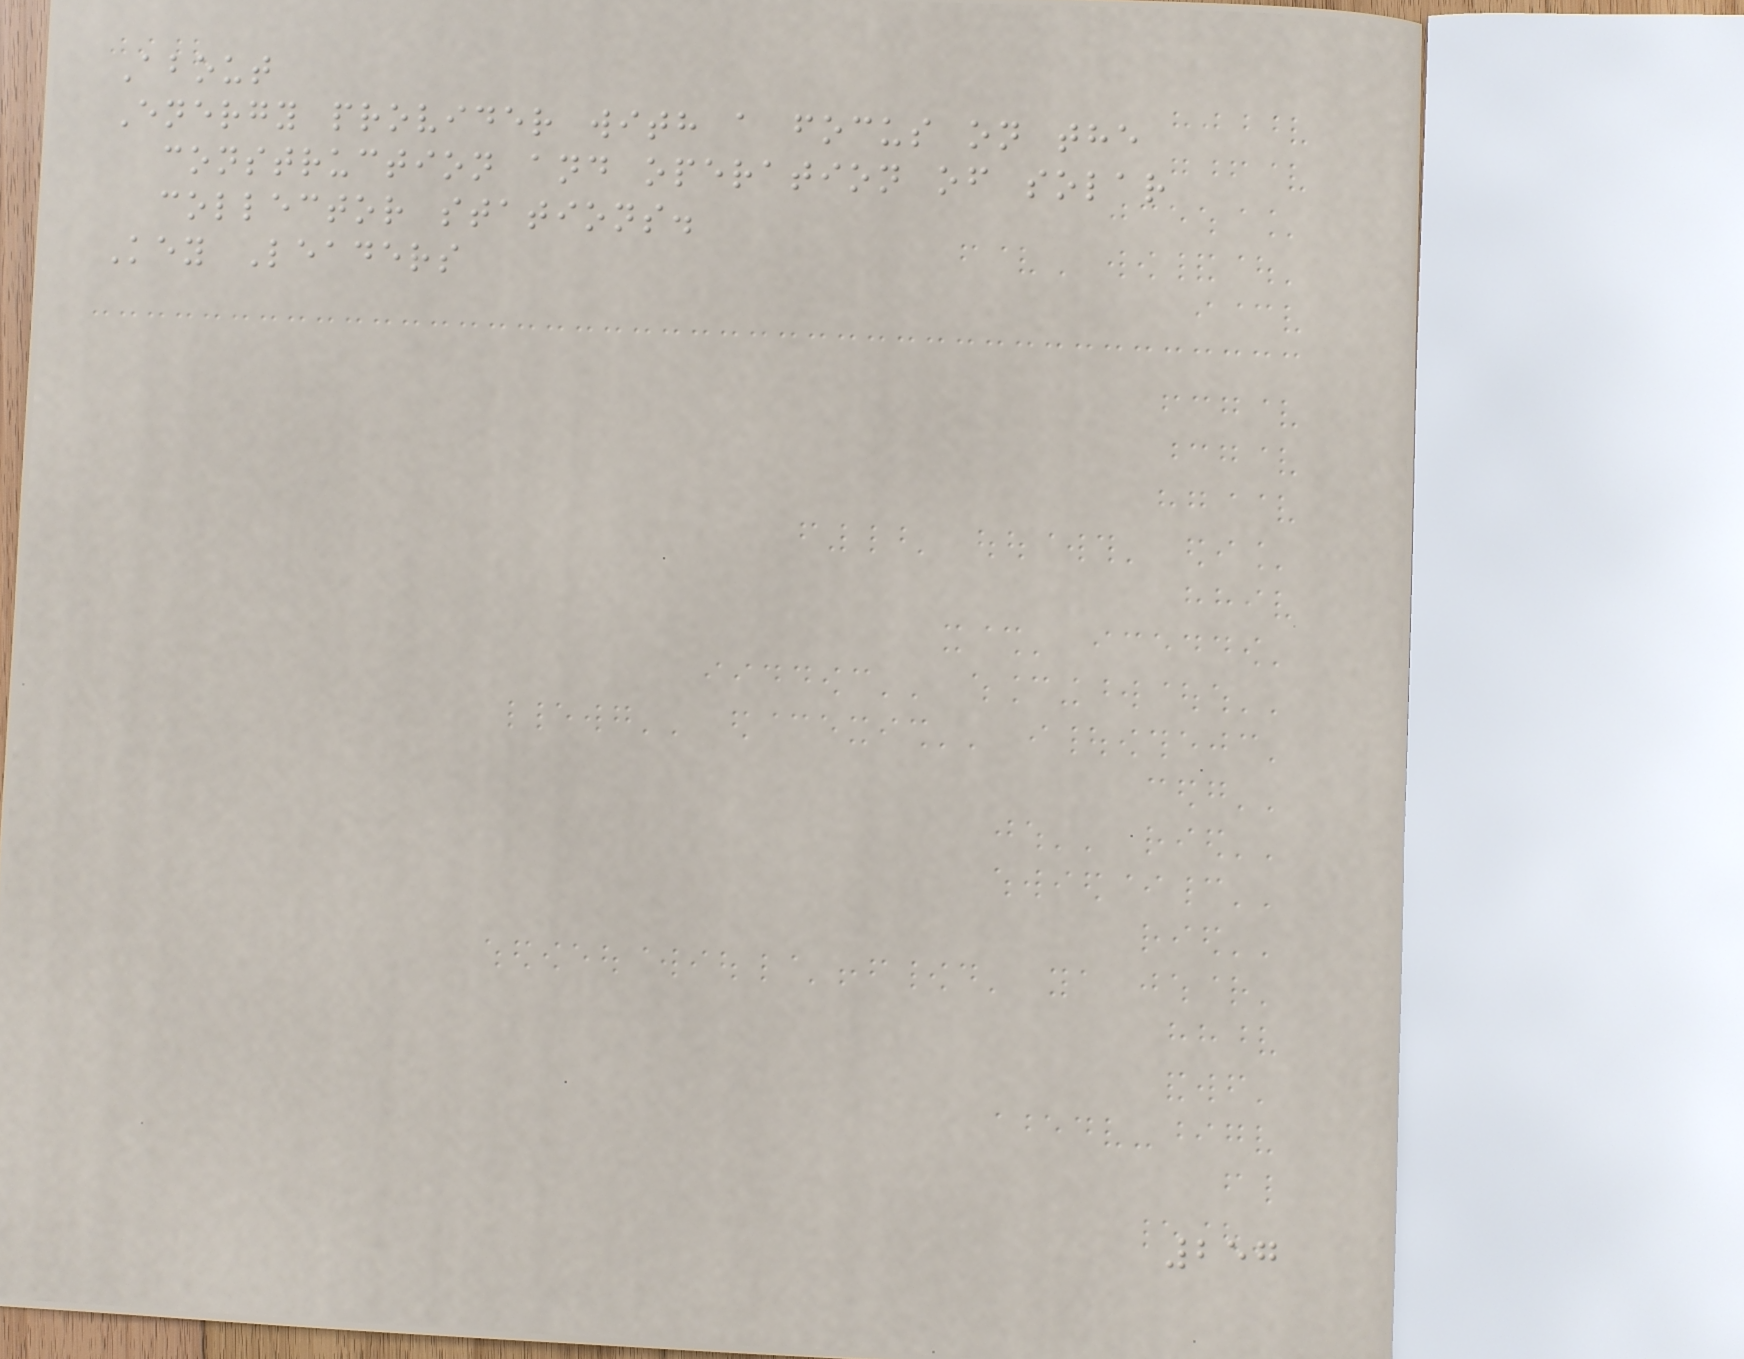About
Energy provider with a focus on the
construction and operation of solar
collector stations.
Key Leaders
257
